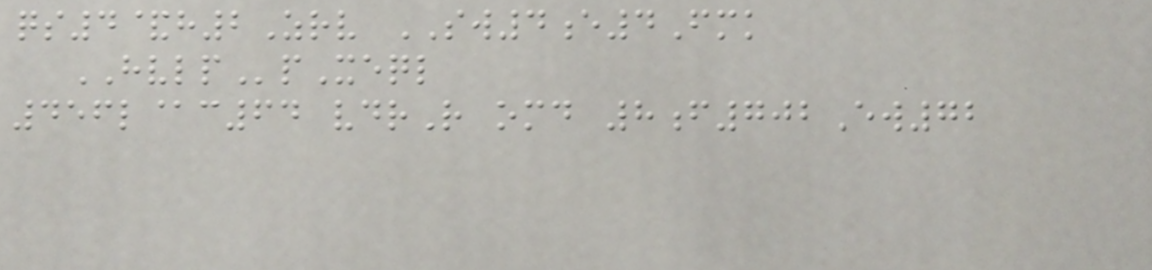qs4&h2Zrv SW4e4Fmk
HVLPpXeql
456l@c64 vdrR omd 8f702Ew72
